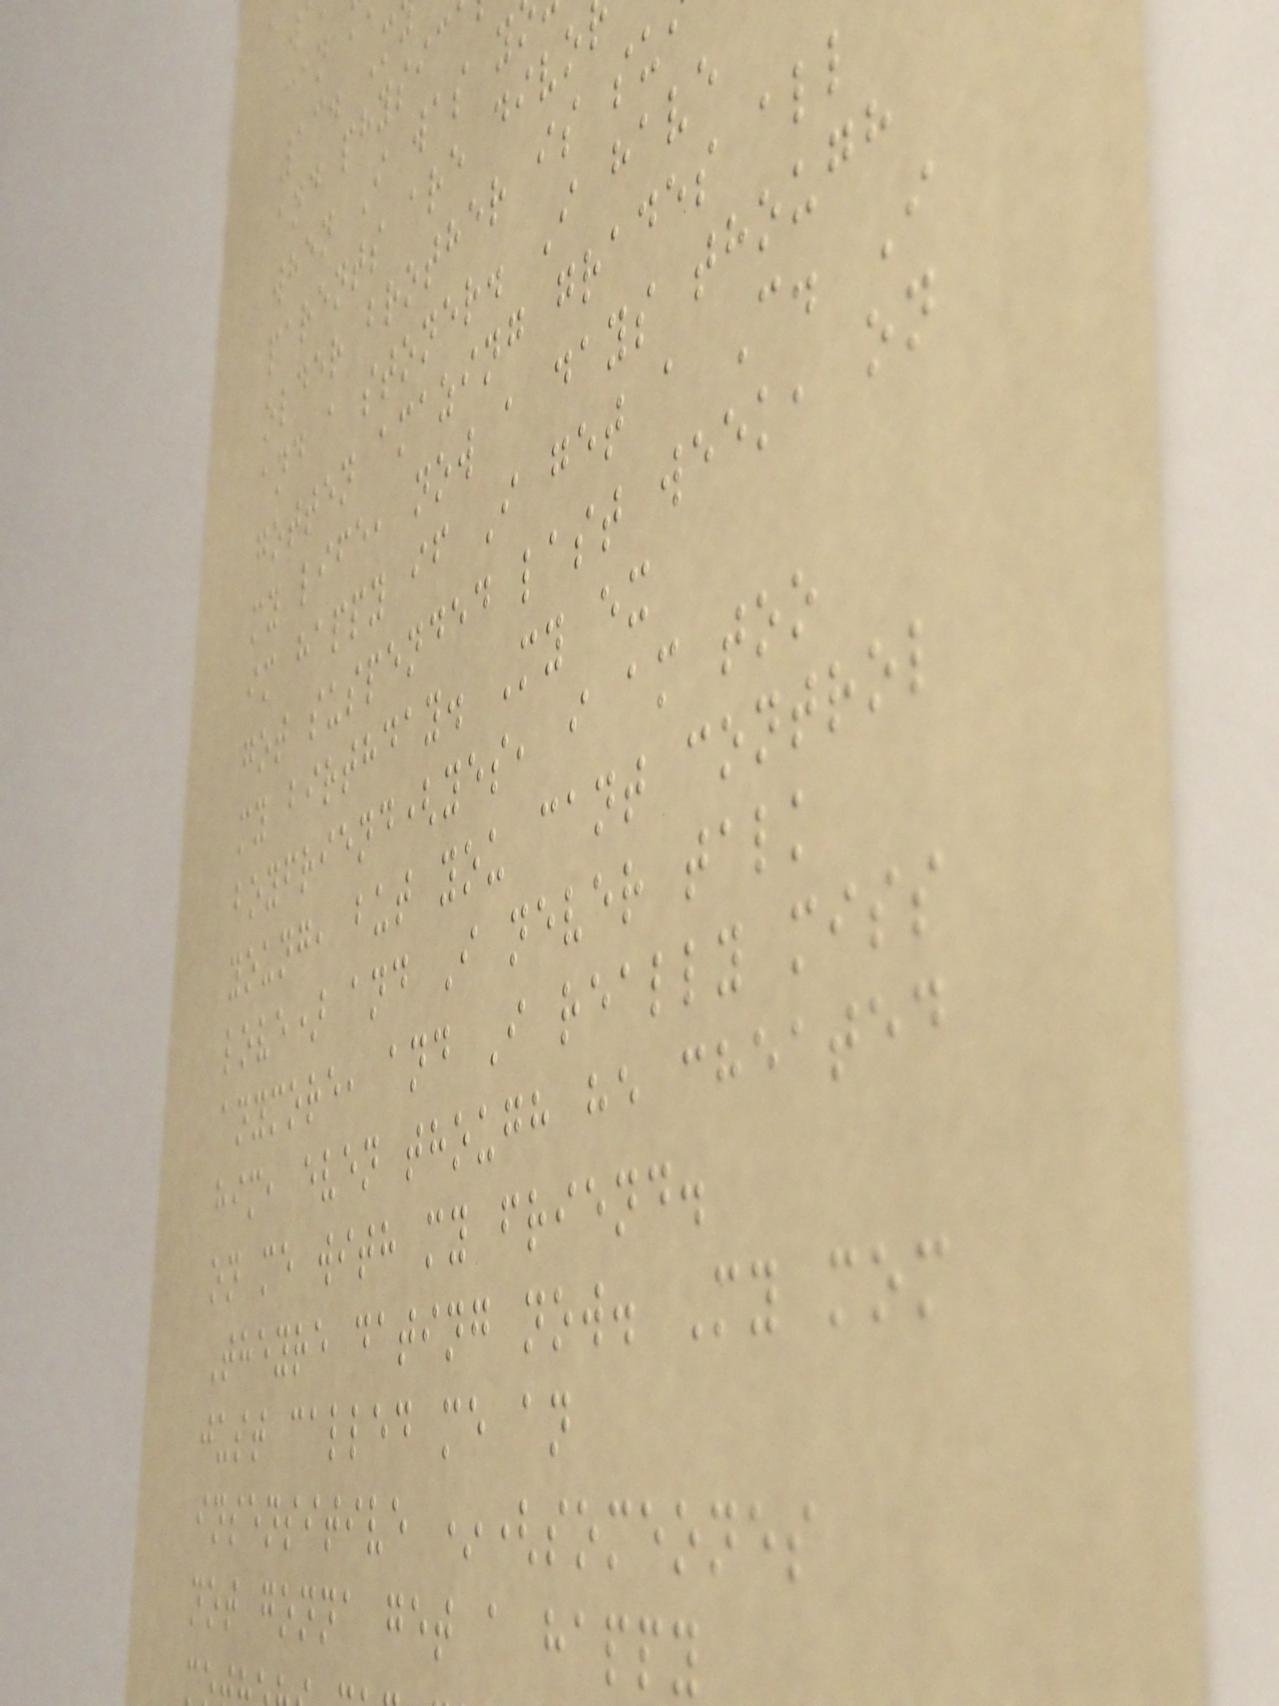13. M
and physic
when I was y
parents are divo
older brother is su
and a stoner. I have
gotten amazing grades all
my life, now a days though
im happy if I get a C. I
got suspended last week, on
my birthday. My ex
boyfriend(yes, i am too
young, but you cant control
love) and I never talk
anymore, and I really miss
him, even though he cheated
on me with my friend.
Theyre dating now. My mom
just called me an
insensitive *(someones
not gonna get a happy
